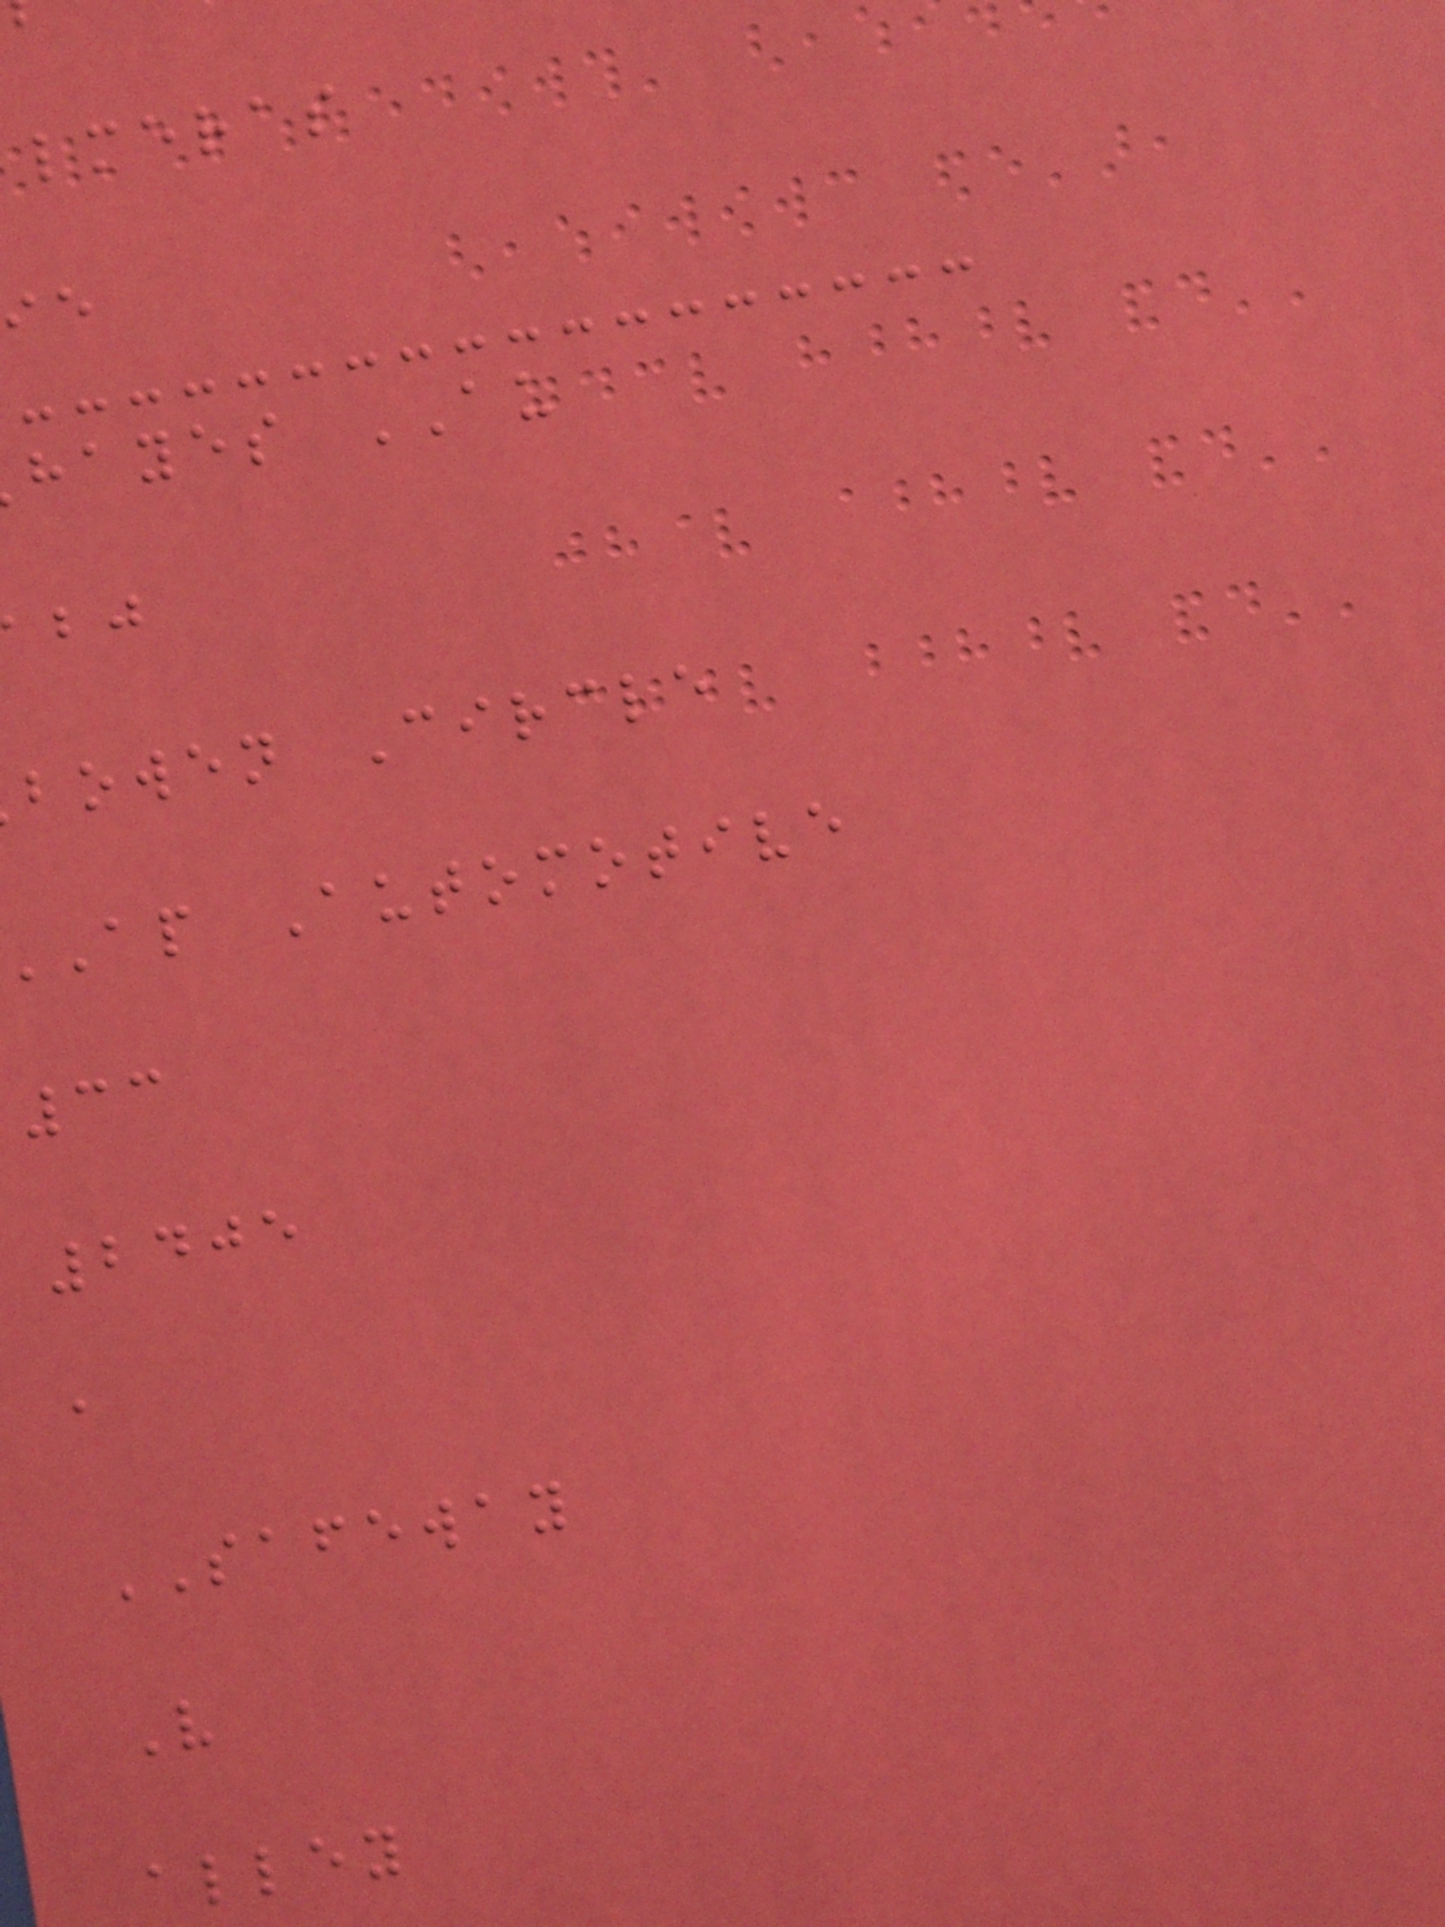lmeras
hayes AU
bowen Circle
ap Automotive
33
2405
a
SAFEWAY
V
alley
